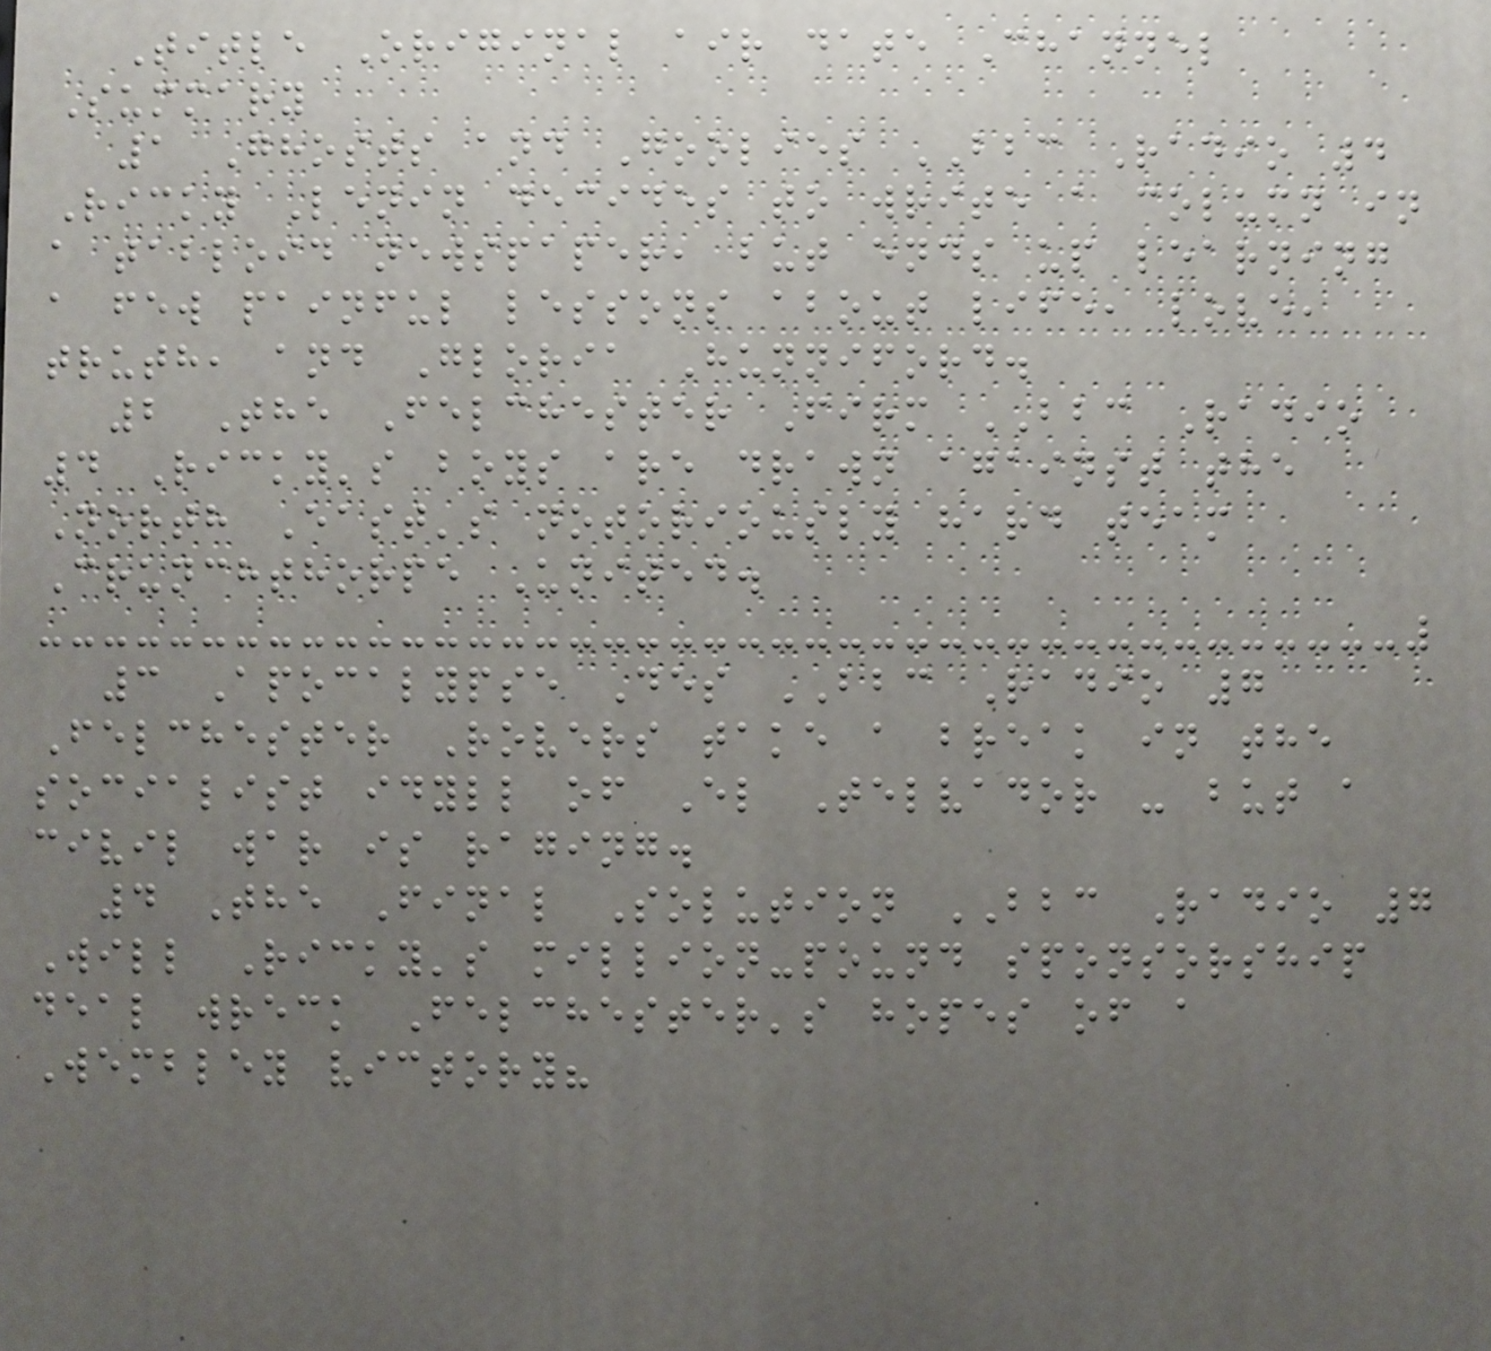Title Original air date Channel
Summary
1 Ghosts and Goolies BBC Radio 4
Ricky Lenin decides to write a column in
a tabloid newspaper, but ends up learning
a few painful lessons about life, love,
truth, and Gloria Hunniford.
2 The Felchester Firm BBC Radio
4 Ricky's boys are drawn against the
North East's notoriously hard team
Crunchthorpe United.
3 Apocalypse Des BBC Radio 7
Felchester Rovers take a break in the
socialist idyll of El Telvador - but a
civil war is raging.
4 The Final Solution BBC Radio 7
Will Ricky's million-pound sponsorship
deal wreck Felchester's hopes of a
Wembley victory?
